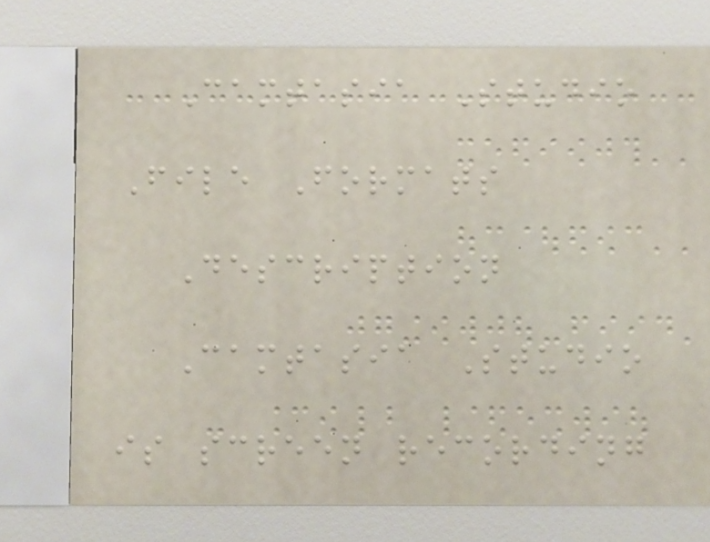Camtasia Studio
File Formats
Description
Camtasia Studio
is screen recording
